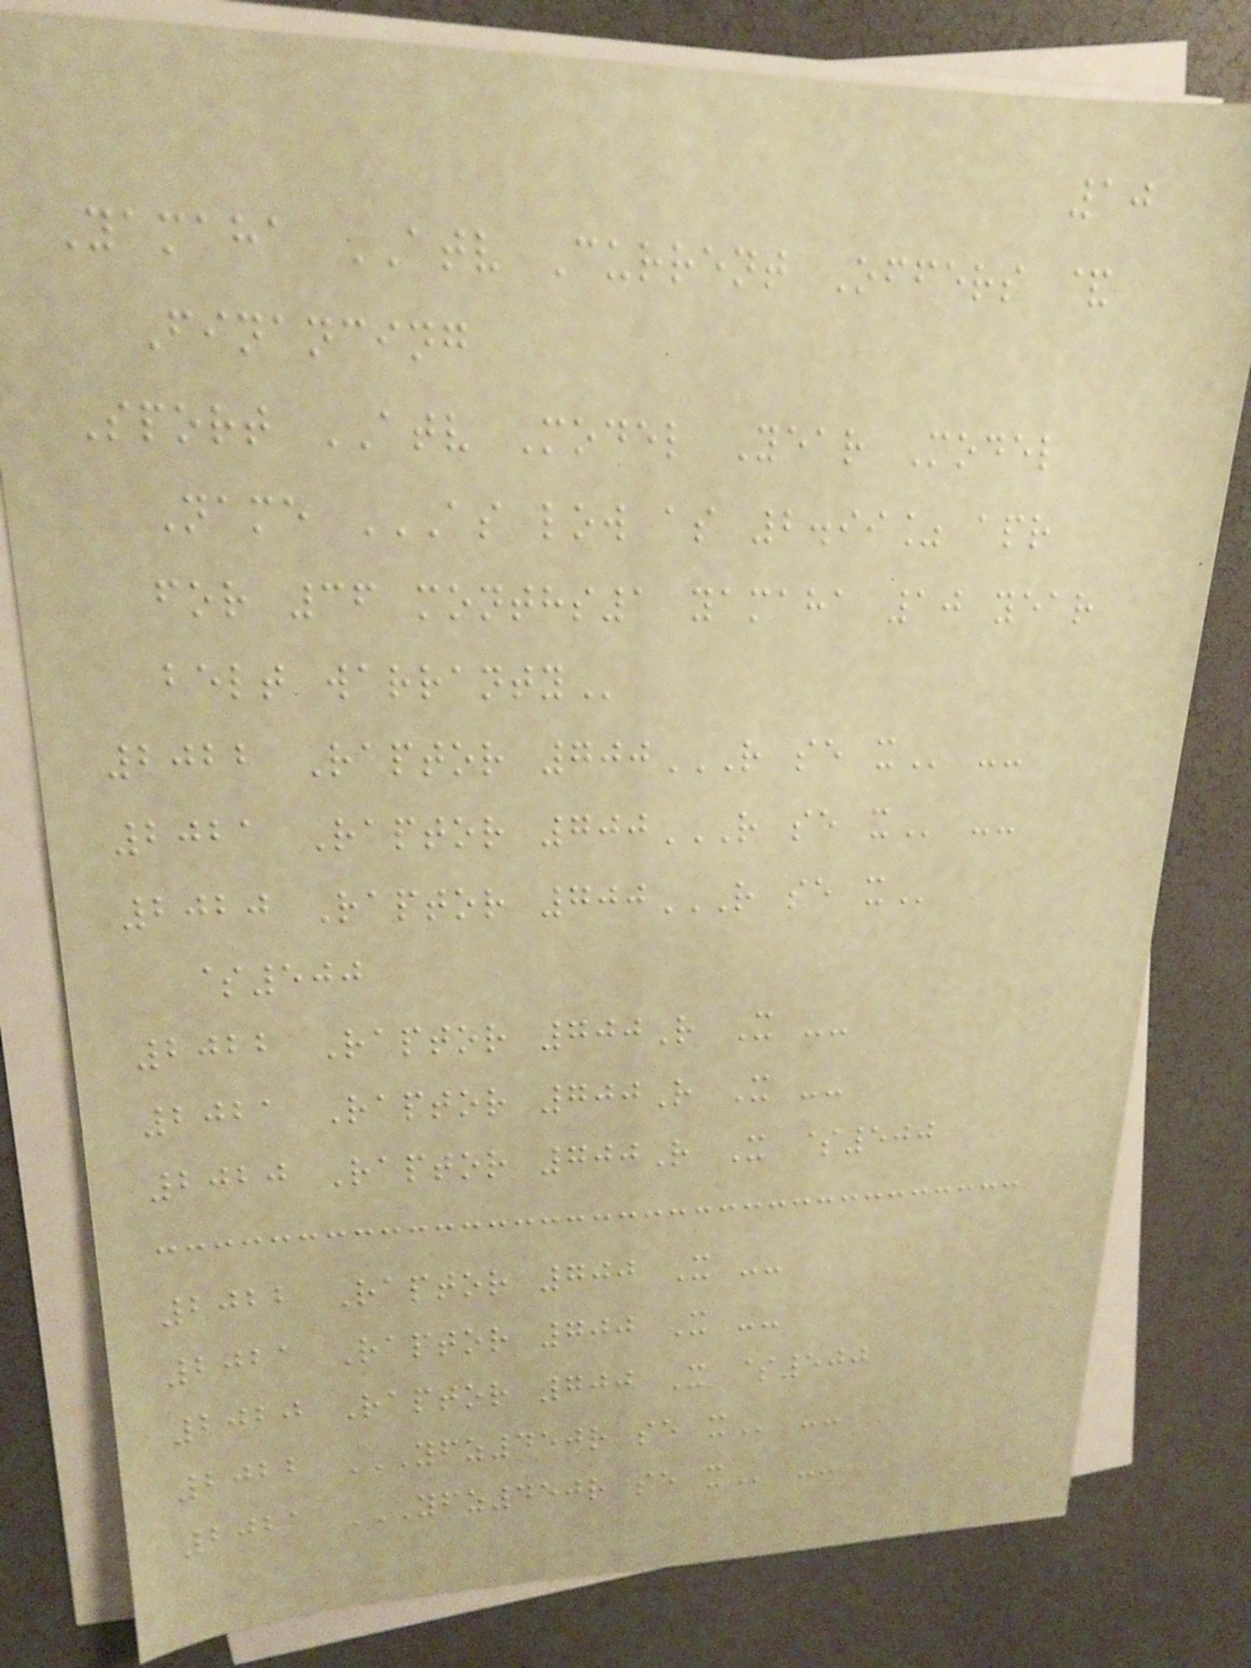10
Yamaha ATV Current Offers &
Financing
Sport ATV Model Year Model
Name AS LOW AS 2.99% APR
FOR 36 MONTHS1 YAMAHA 10 YEAR
BELT WARRANTY
2022 Raptor 700R SE X --
2021 Raptor 700R SE X --
2020 Raptor 700R SE X
$500
2022 Raptor 700R X --
2021 Raptor 700R X --
2020 Raptor 700R X $500
2022 Raptor 700 X --
2021 Raptor 700 X --
2020 Raptor 700 X $500
2022 YFZ450R SE X --
2021 YFZ450R SE X --
